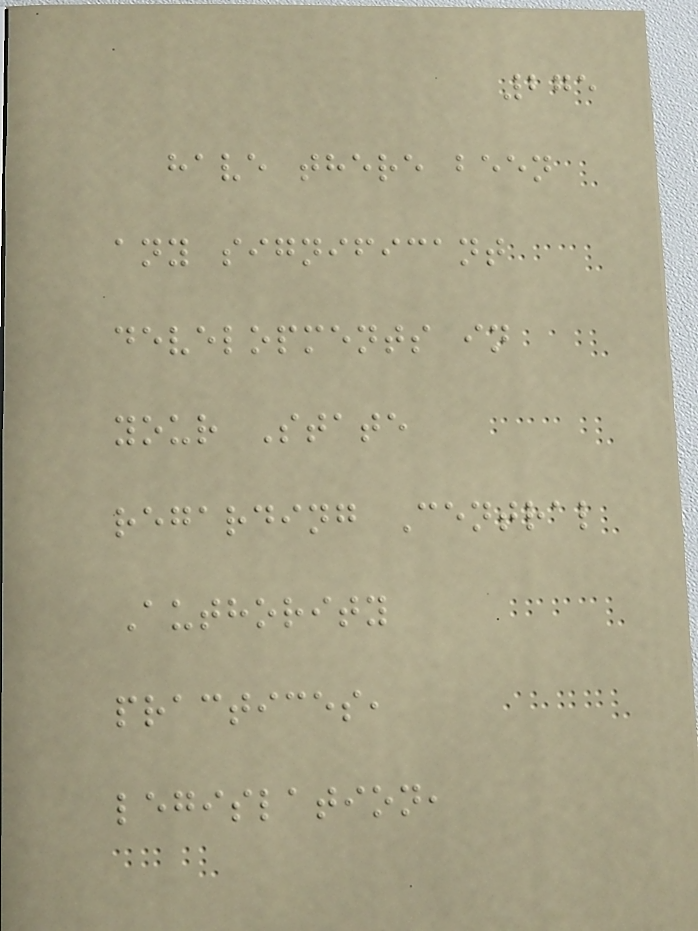275
have there been
any significant
developments in
your State
regarding Central
Authority
practices,
legislation,
